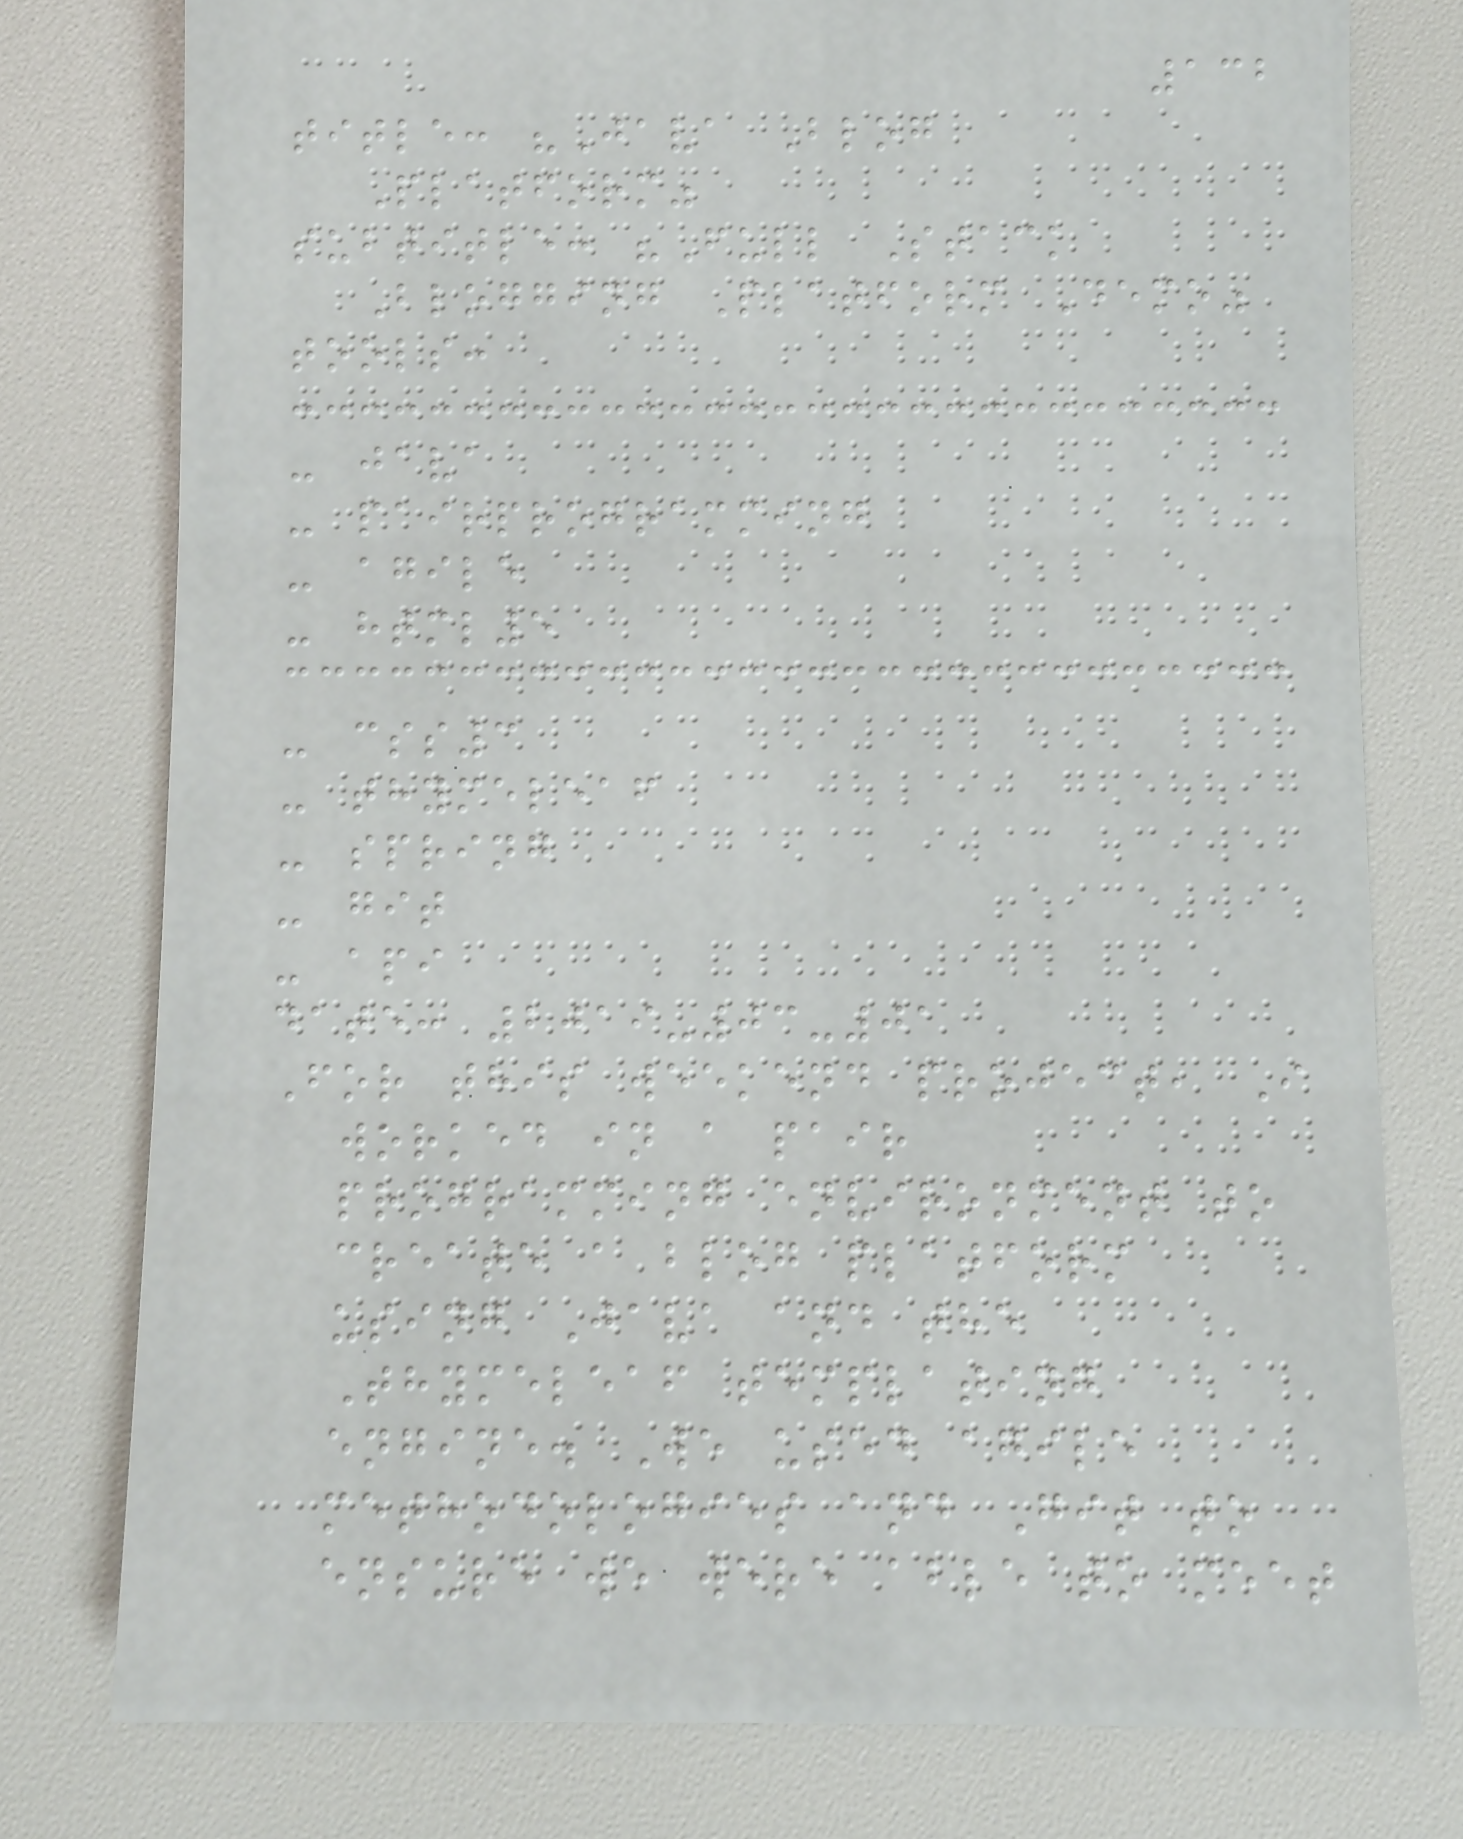132
title: "Java Blog
Platform"
subtitle: "Full Stack
Blogging Platform Demo"
tools:
- java
- pairprogramming
- agile
- html5
- css3
- thymeleaf
- spring
- git
- api
date: 2019-03-01
For this weekend project, I
worked in a pair
programming environment to
create a blog platform
using Java and the
Thymeleaf templating
engine. We used agile
methodologies and Git to
ensure we were able to meet
